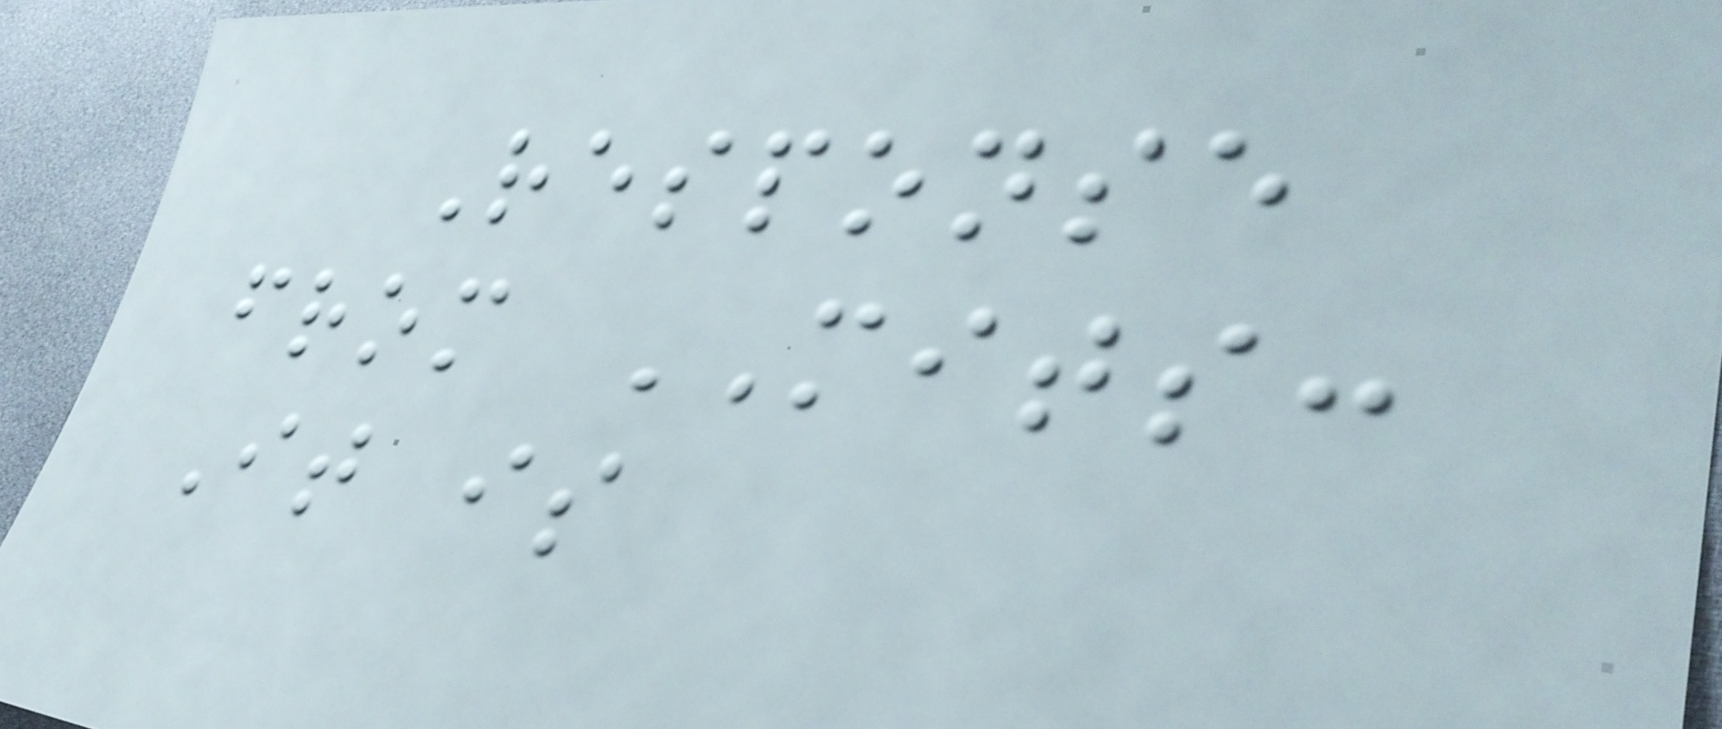Response
from MITS:
It is
